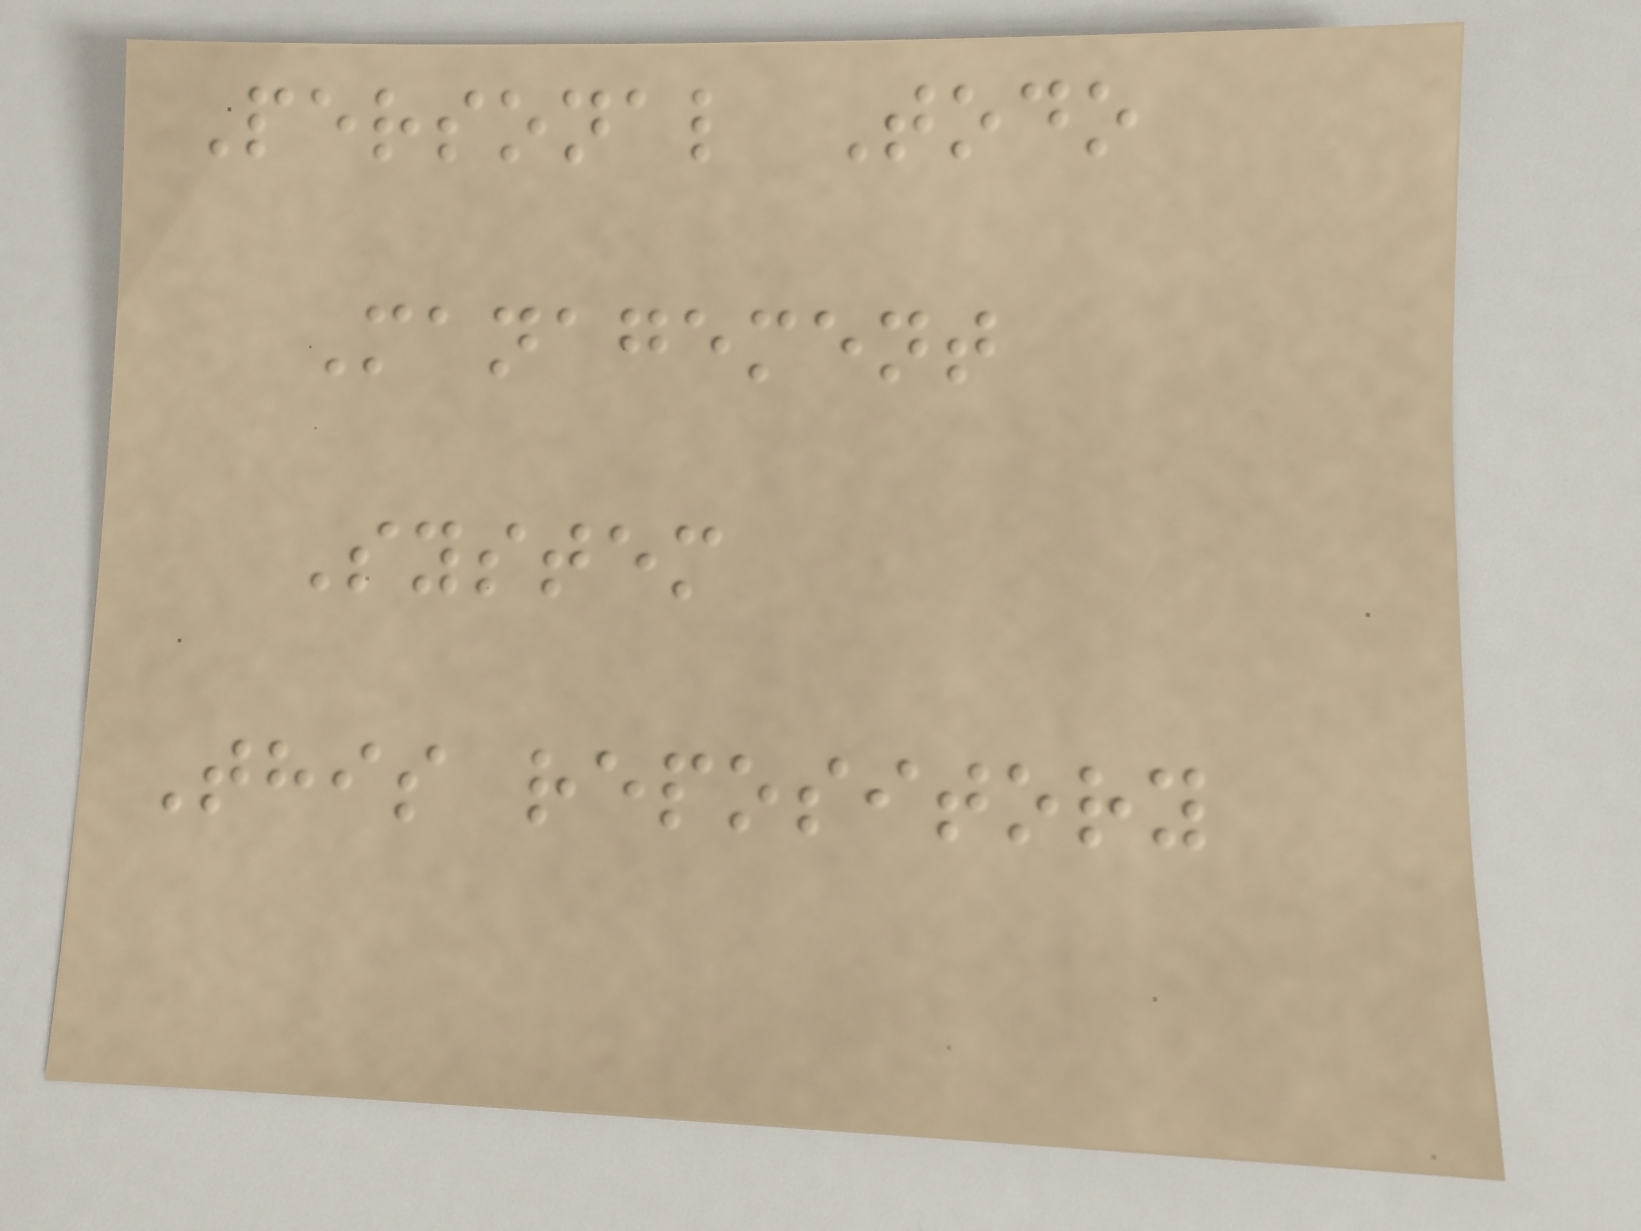Personal Todo
Management
System
This repository
